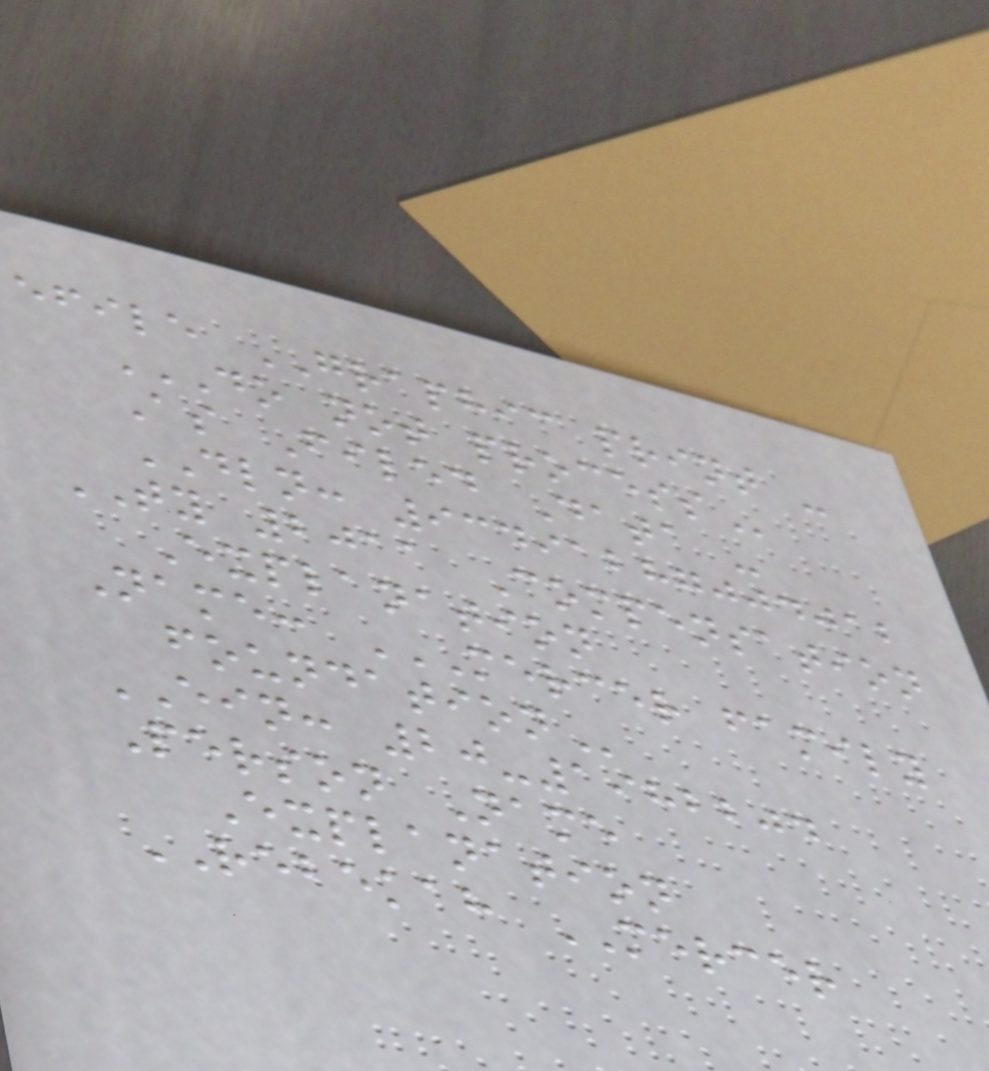efile GRAPHIC print -
DO NOT PROCESS
As Filed Data -
DLN: 93491287004012
TY 2011 Compensation
Explanation
Name: MERCER FAMILY
FOUNDATION
EIN: 20-1982204
Person Name
Explanation
REBEKAH MERCER
